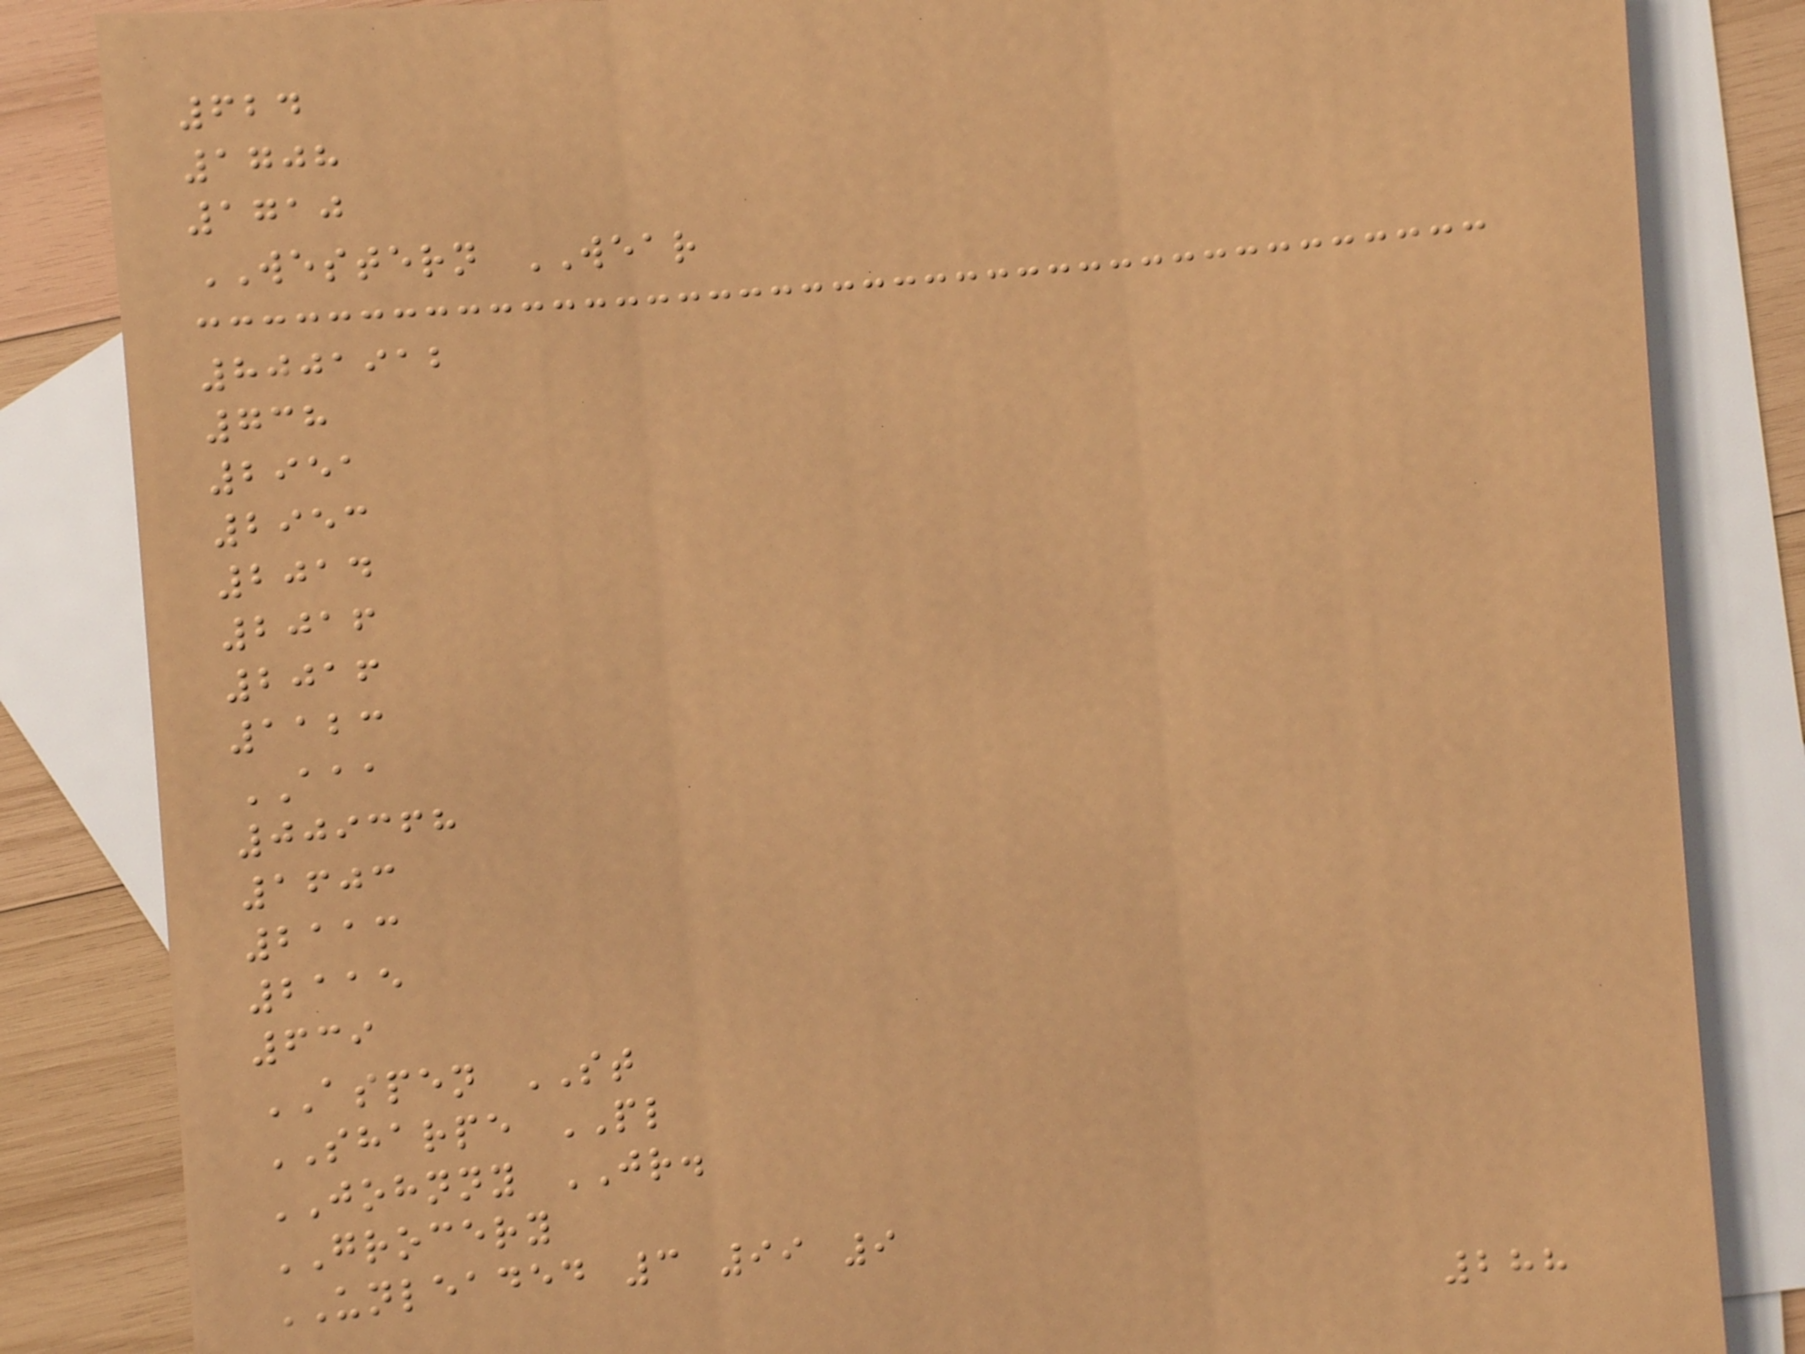624
1708
1710
WESTERN WEAR
8001912
738
2951
2953
2014
2016
2016
1123
AAA
009368
1603
2113
2115
639
ASPEN ST
SHARPE PL
JOHNNY JR.
GROCERY
UNLEADED 3 99 9
288
